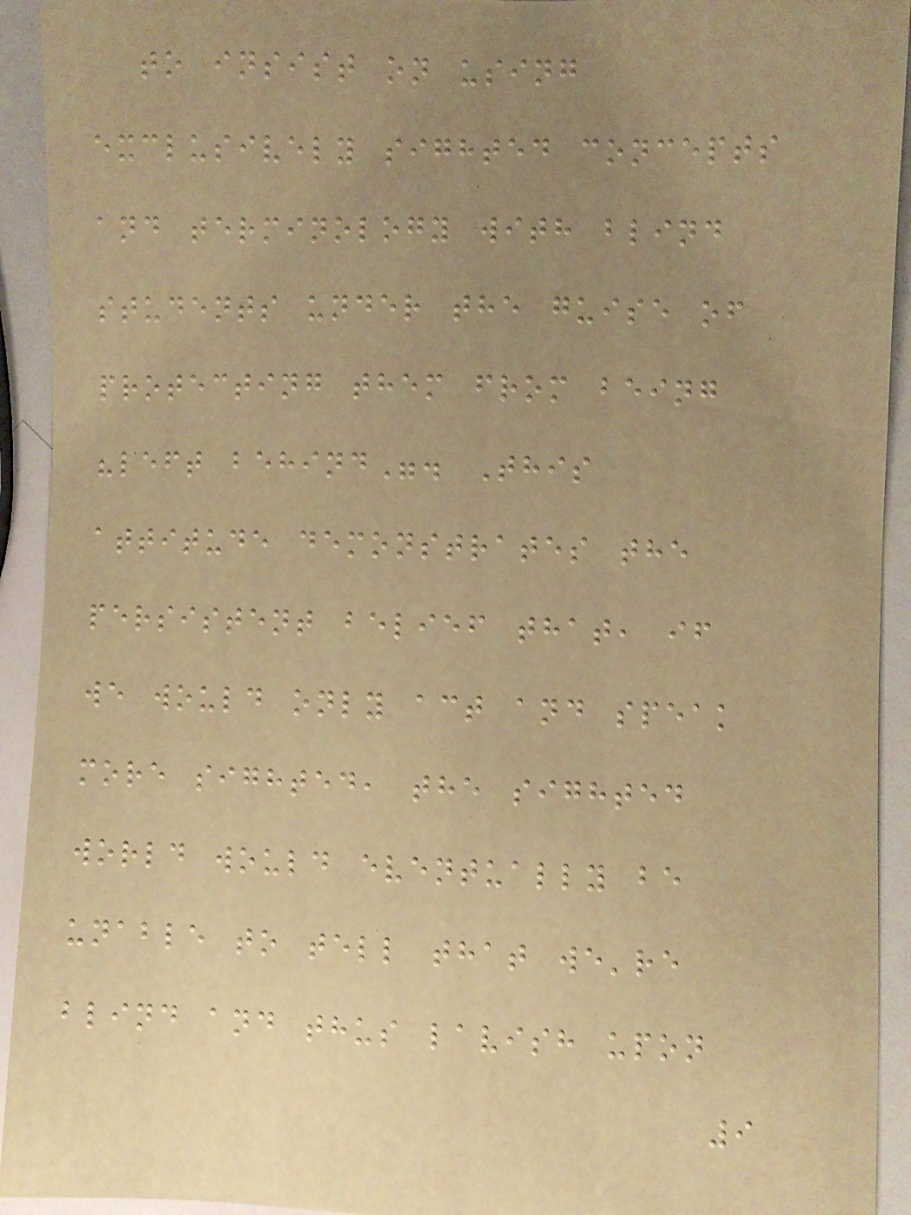to insist on using
exclusively sighted concepts
and terminology with blind
students under the guise of
protecting them from being
"left behind". This
attitude demonstrates the
persistent belief that, if
we would only act and speak
more sighted, the sighted
world would eventually be
unable to tell that we're
blind and thus lavish upon
9
